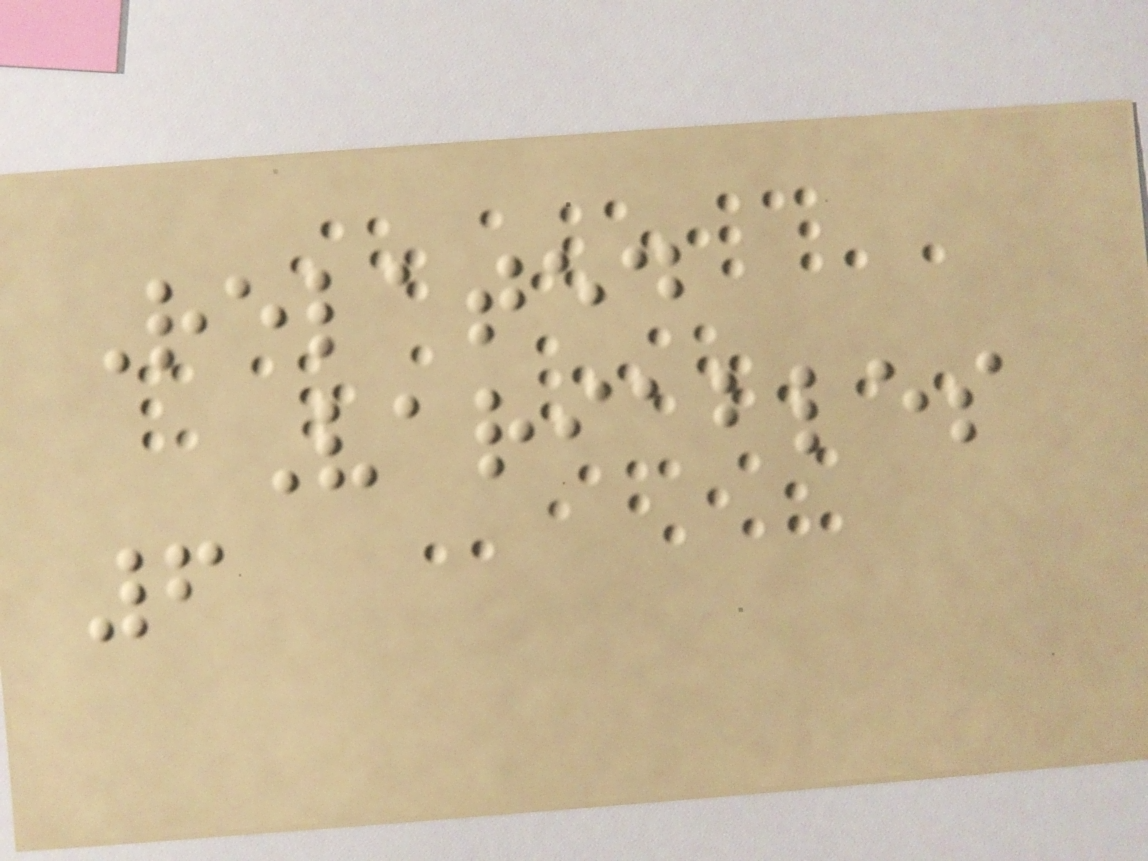Related
Variables
6
